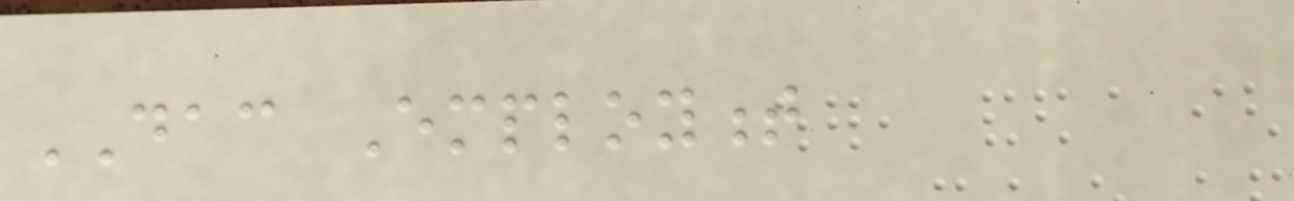DAC Employment
